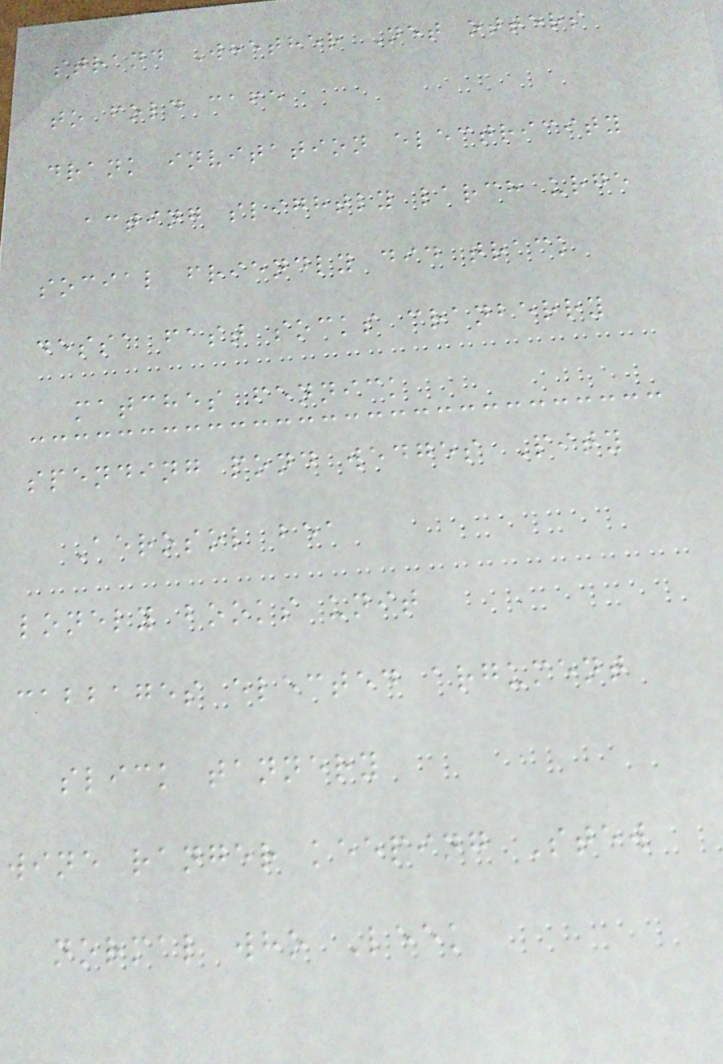strand Whether Net otters
to fold cafe
drank invitation electricity
acting slightly larch urge
social friendly did track
dessa fast socks cranberry
matches fennick
spending pond wedges Pity
Aerosol bea
lonely books unit
cabbages elected argument
slick tannery
wine ranger keeping Stew
normal who Leek
